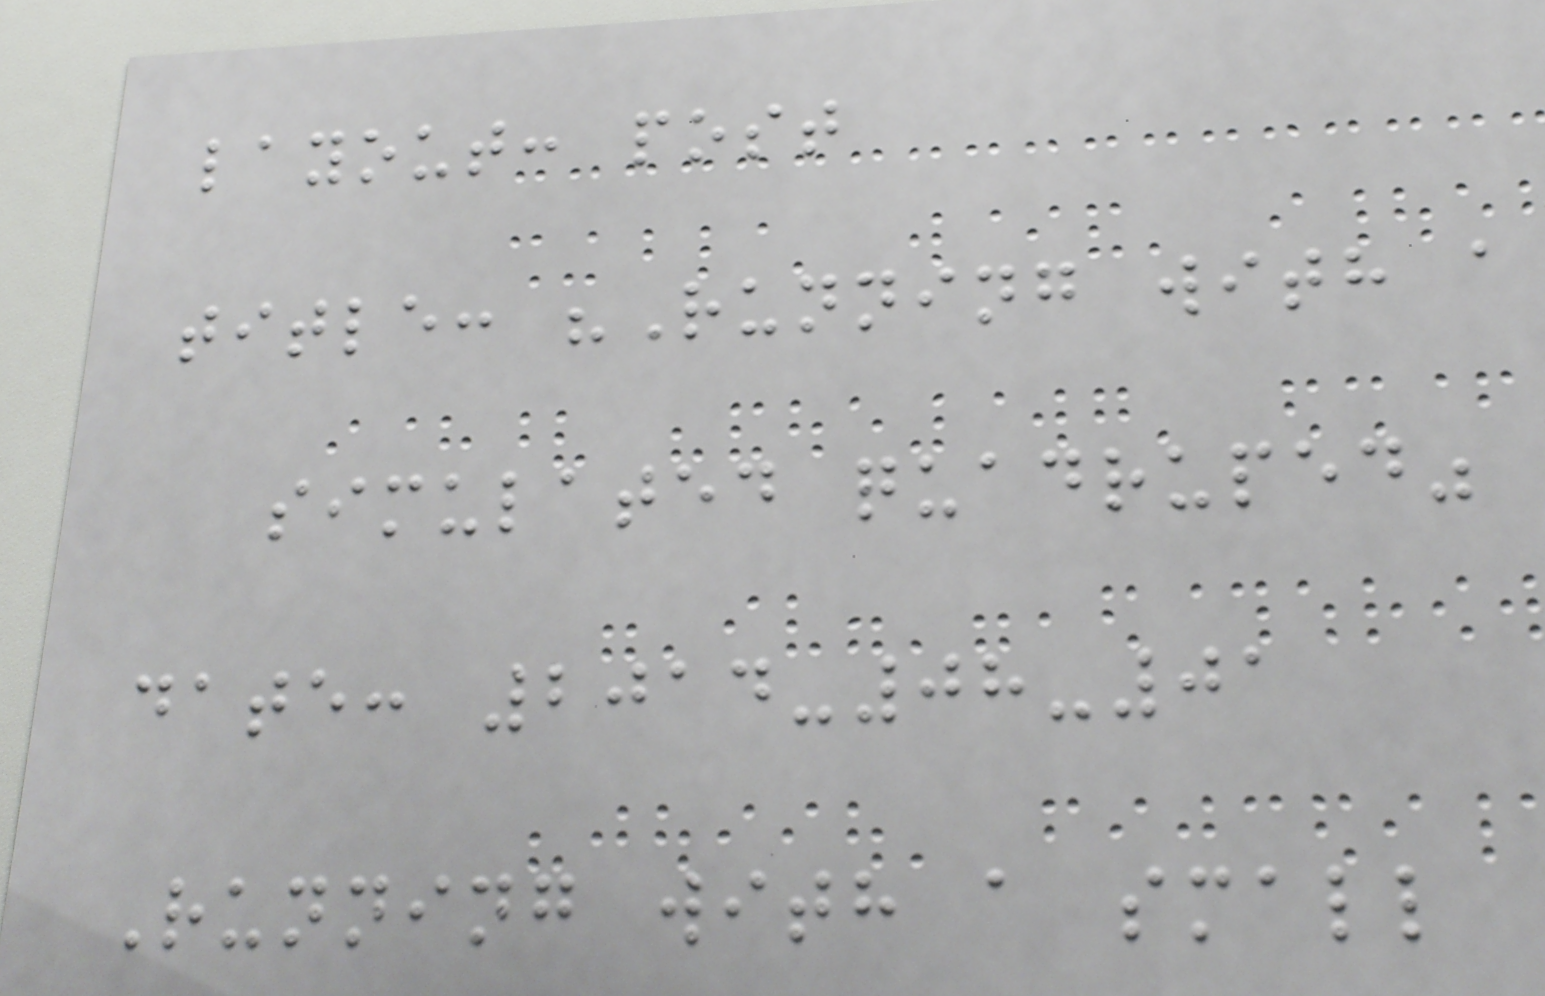layout: post
title: "Running with a
simulated quadruped"
date: 2014-08-01
Running with a small
